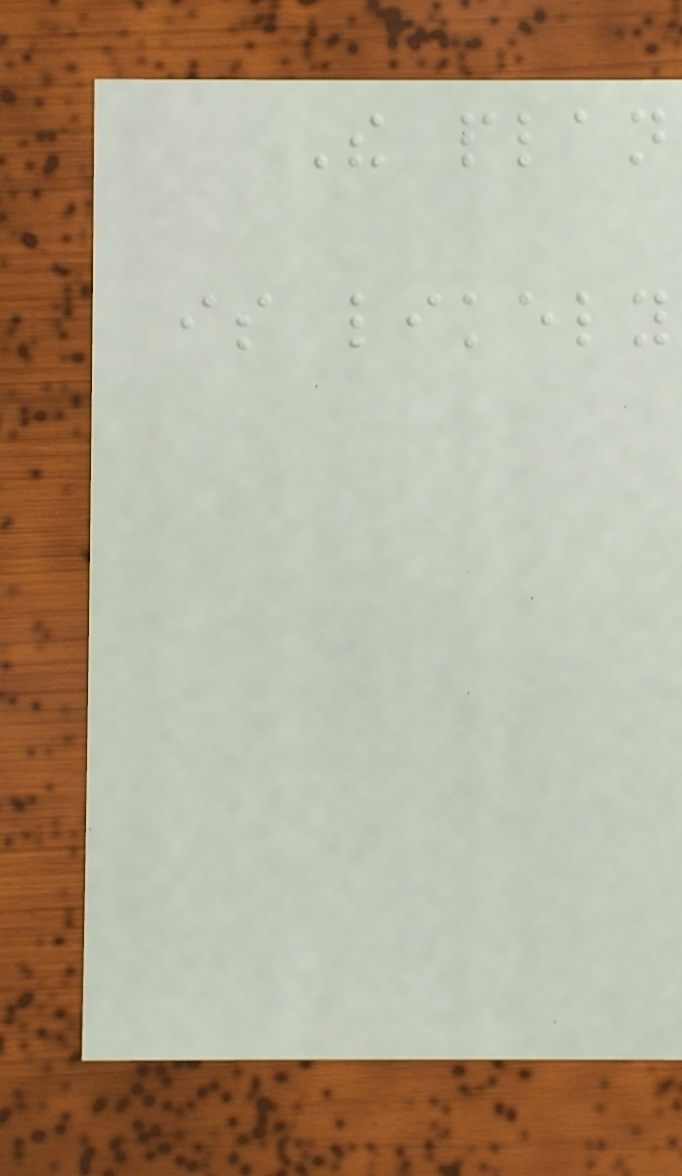The plan
is likely
